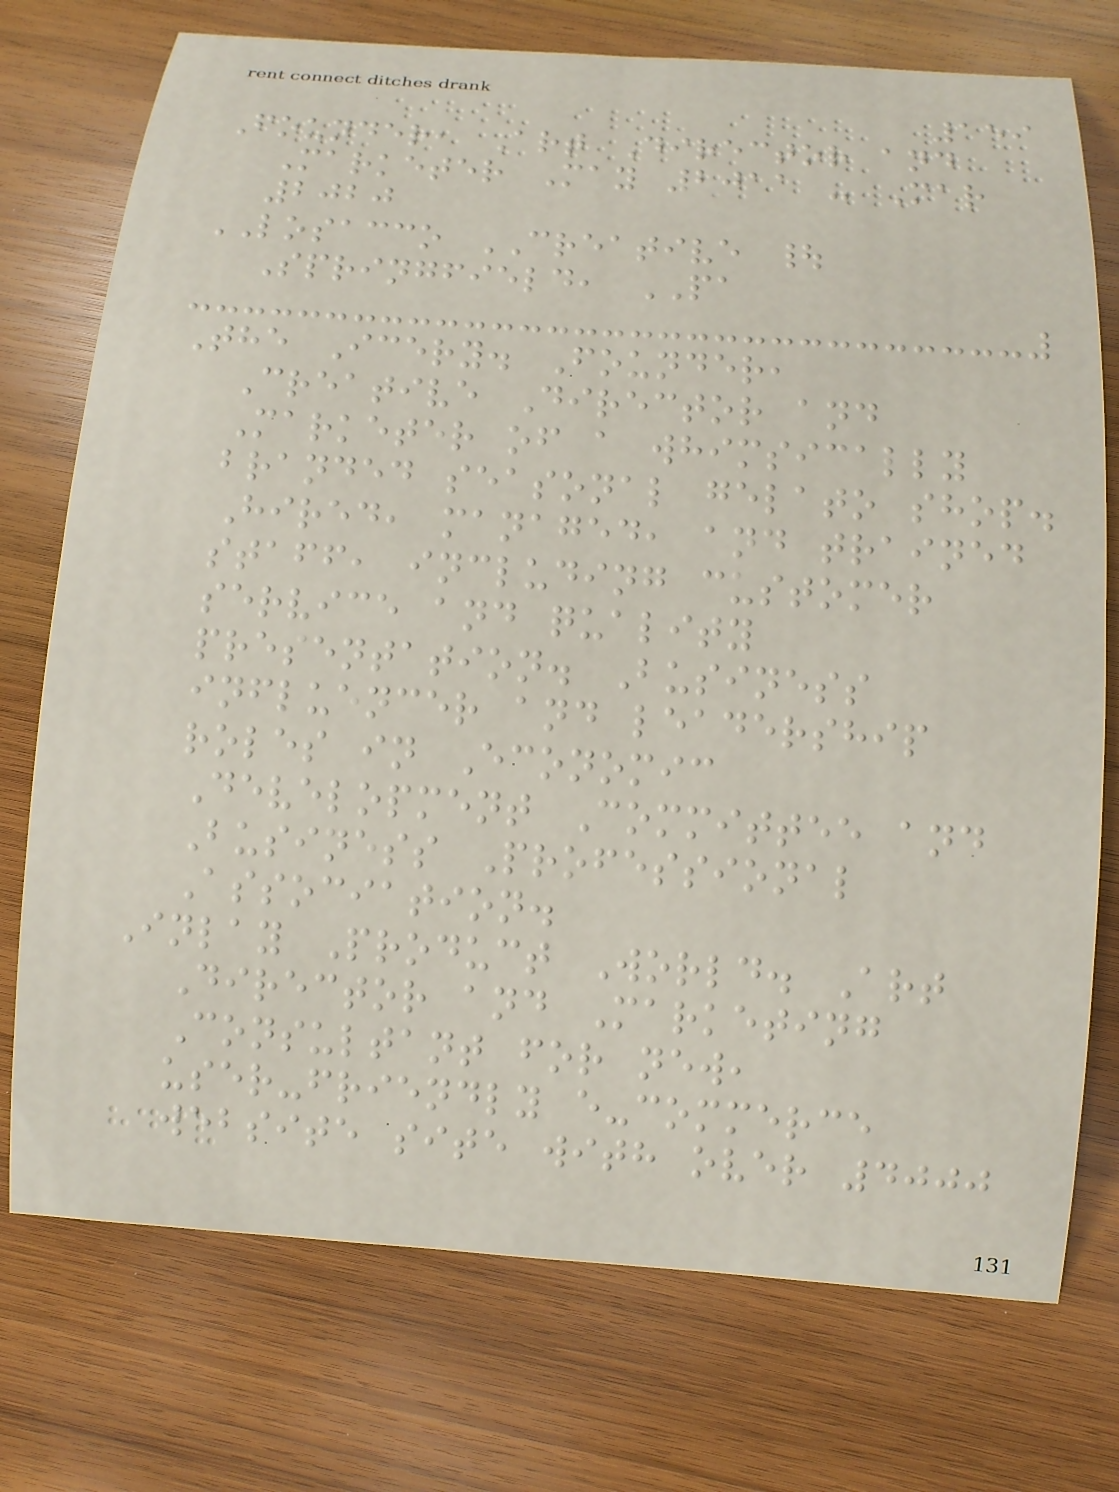159
Founder, Art Director and
Marketer May 2011 - Mar
2020
LOSACCO CREATIVE |
Springfield, PA
The Icery. Founder,
Creative Director and
Marketer of a whimsically
branded seasonal gelato shop.
Hired, managed, and trained
staff, including customer
service and quality
presentation. Business
influencer and leadership
roles in Economic
Development Committee and
Business Professional
Association.
Inlay Product World. Art
Director and Marketing
Consultant for new,
user-friendly e-commerce
website site with over 4000
